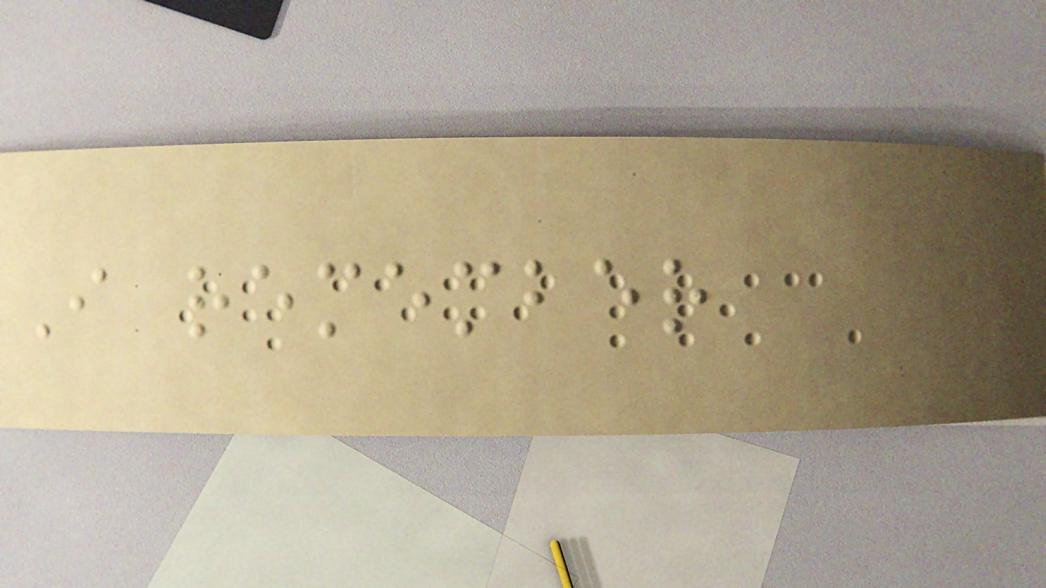I remember
